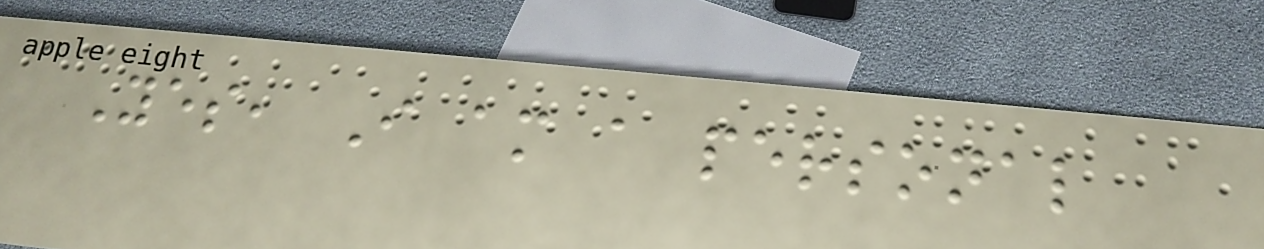Yes, I am a personal
